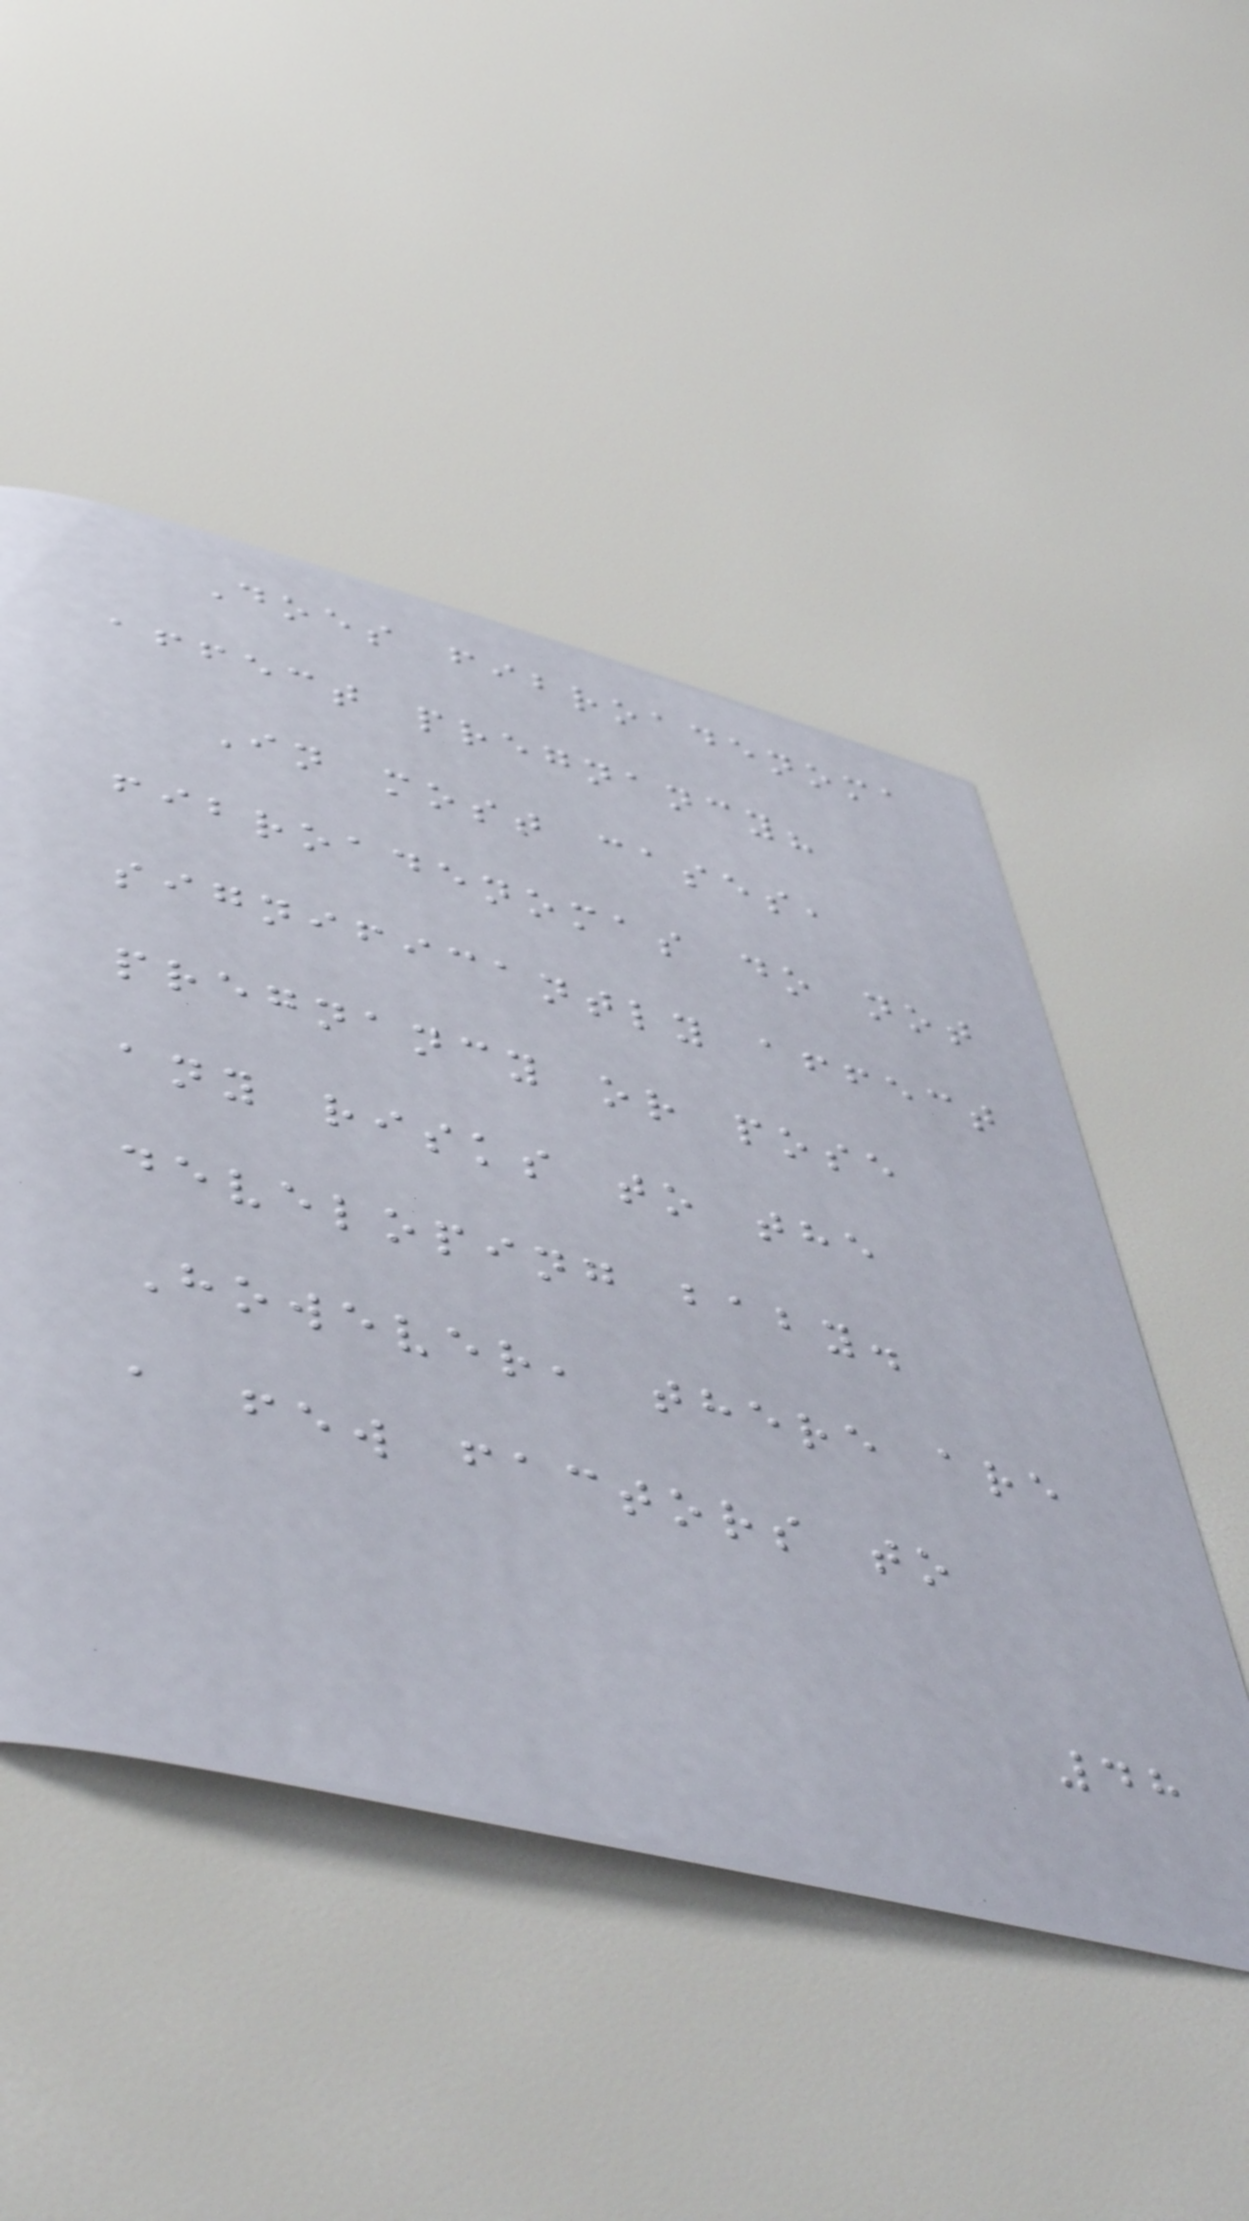Does fibroadenoma
affect pregnancy?
In most cases,
fibroadenomas do not
significantly affect
pregnancy or pose
any risks to the
developing baby.
However, there are
a few factors to
48
